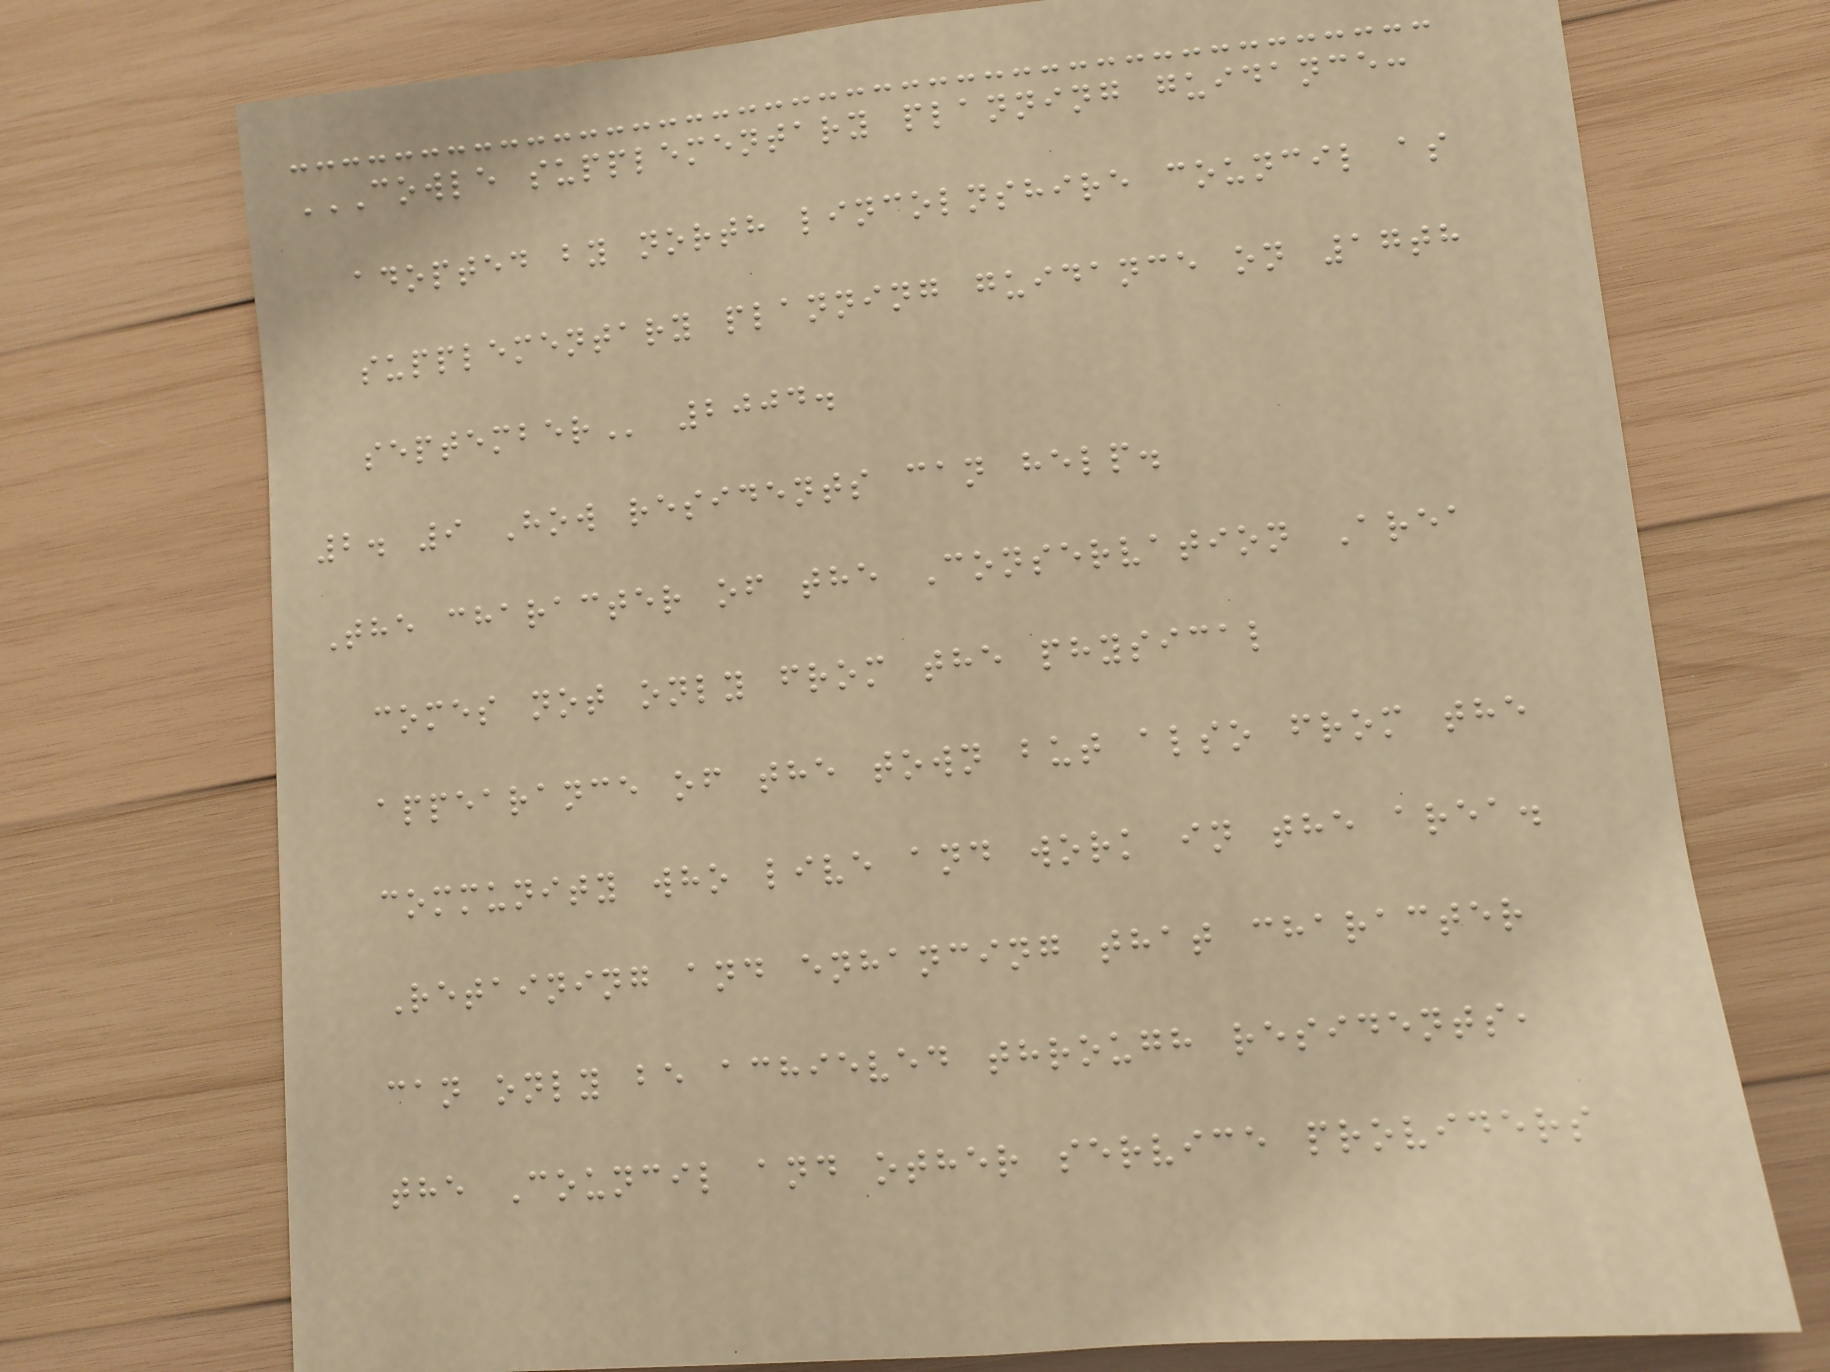COWLE SUPPLEMENTARY PLANNING GUIDANCE:
ADOPTED BY NORTH LINCOLNSHIRE COUNCIL AS
SUPPLEMENTARY PLANNING GUIDANCE ON 17TH
SEPTEMBER 2004.
2. 9 How residents can help.
The character of the Conservation Area
comes not only from the physical
appearance of the town but also from the
community who live and work in the area.
Retaining and enhancing that character
can only be achieved through residents,
the Council and other service providers
